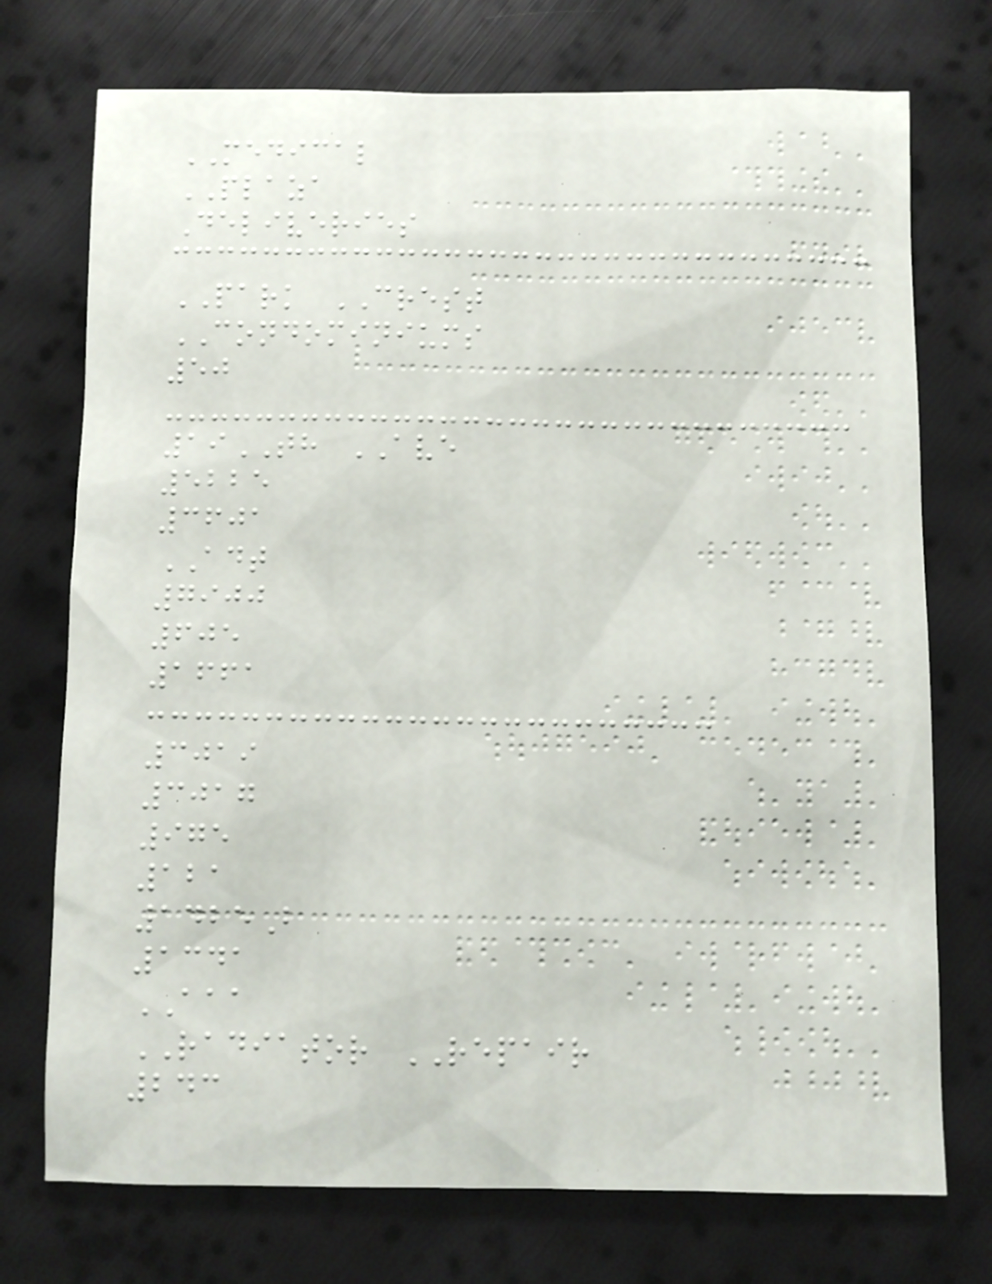MEDICAL
PLAZA
Deliveries
PARK CREST
CONDOMINIUMS
50
19TH AVE
5225
3601
ADT
7900
605
1661
3019
3017
975
121
1425B
1341
AAA
RADIATOR REPAIR
243
